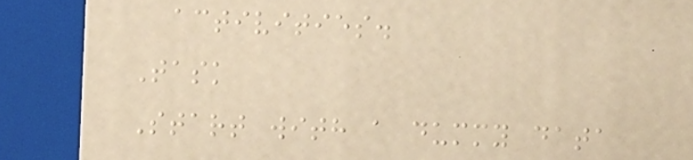activities.
Task
Start with a dummy data
